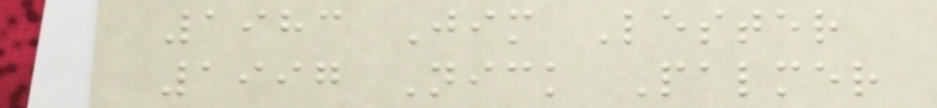1983 Jim Lester
1997 Nick Palmer
